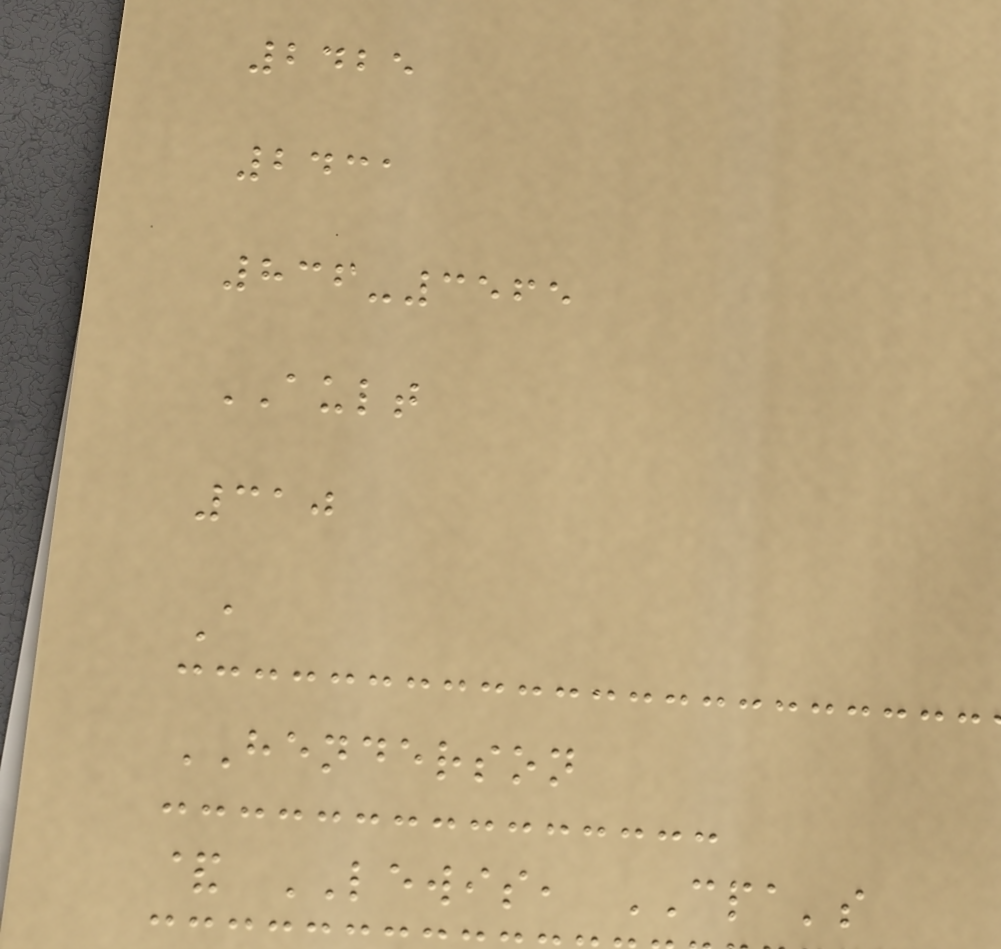2425
2431
836-3565
AULT
310
A
HENDERSON
& LEWIS, CPA's
